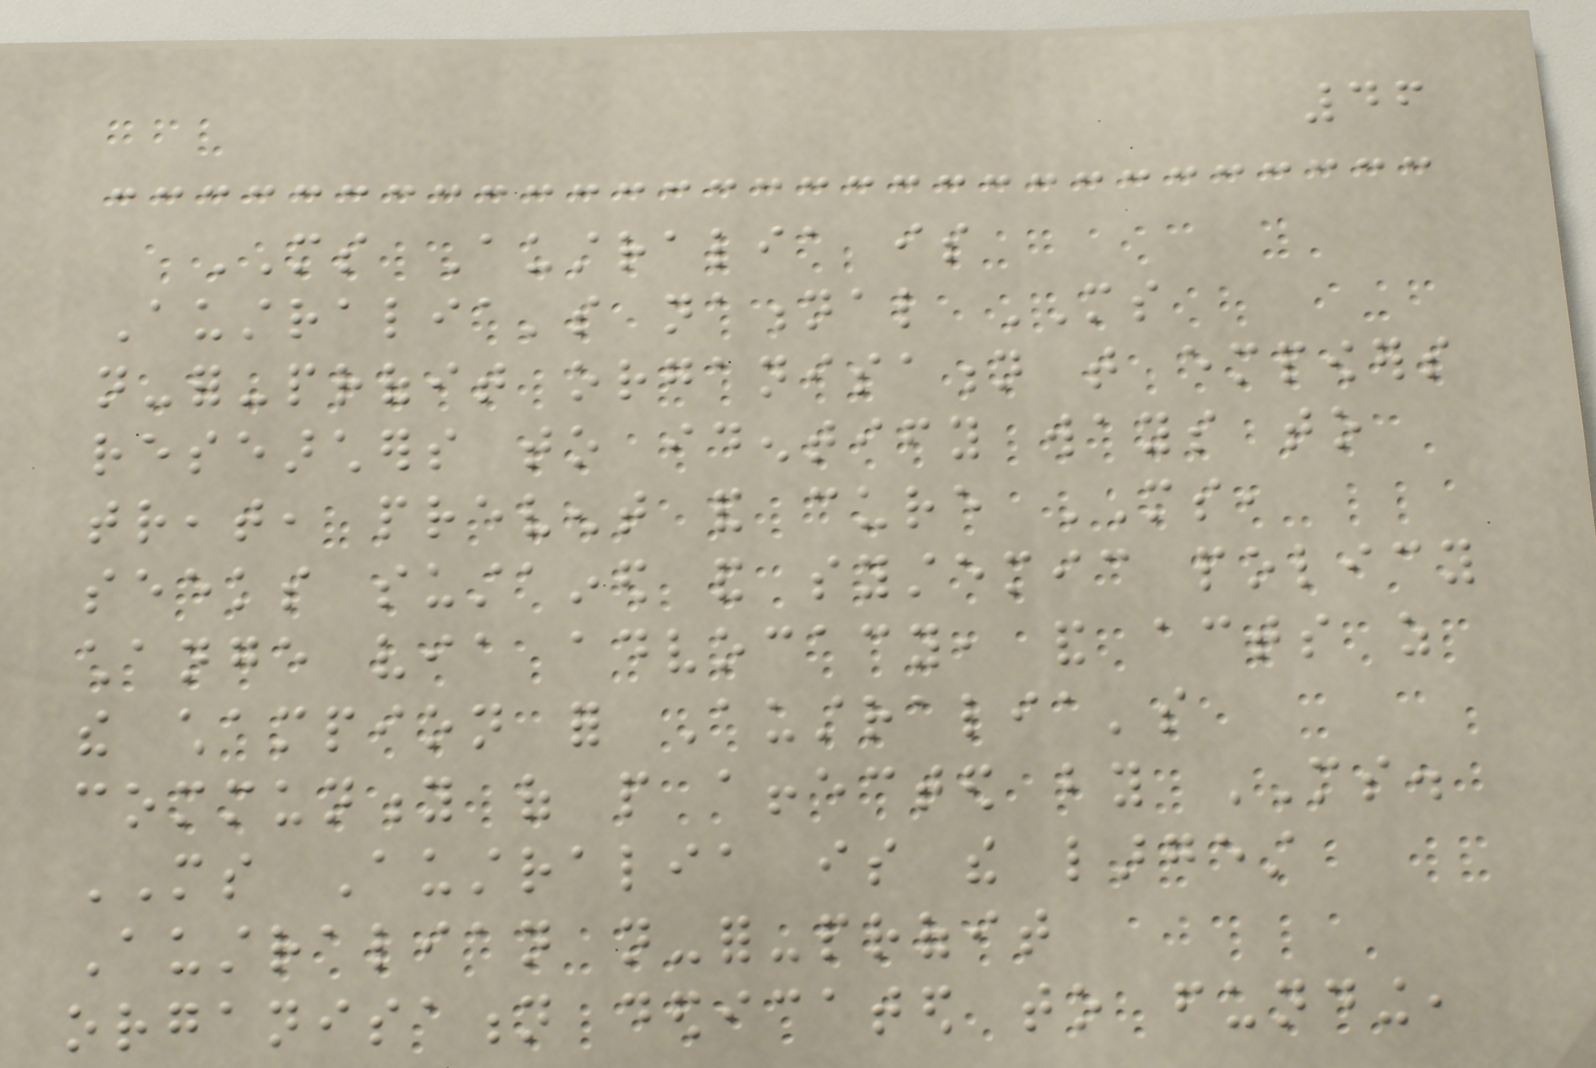46
MS Australia is
Australia's national MS
not-for-profit organisation that empowers
researchers to identify ways to
treat, prevent and cure MS,
seeks sustained and systemic policy
change via advocacy, and acts as
the champion for Australia's
community of people affected by MS.
MS Australia is the largest
Australian not-for-profit
organisation dedicated to funding,
